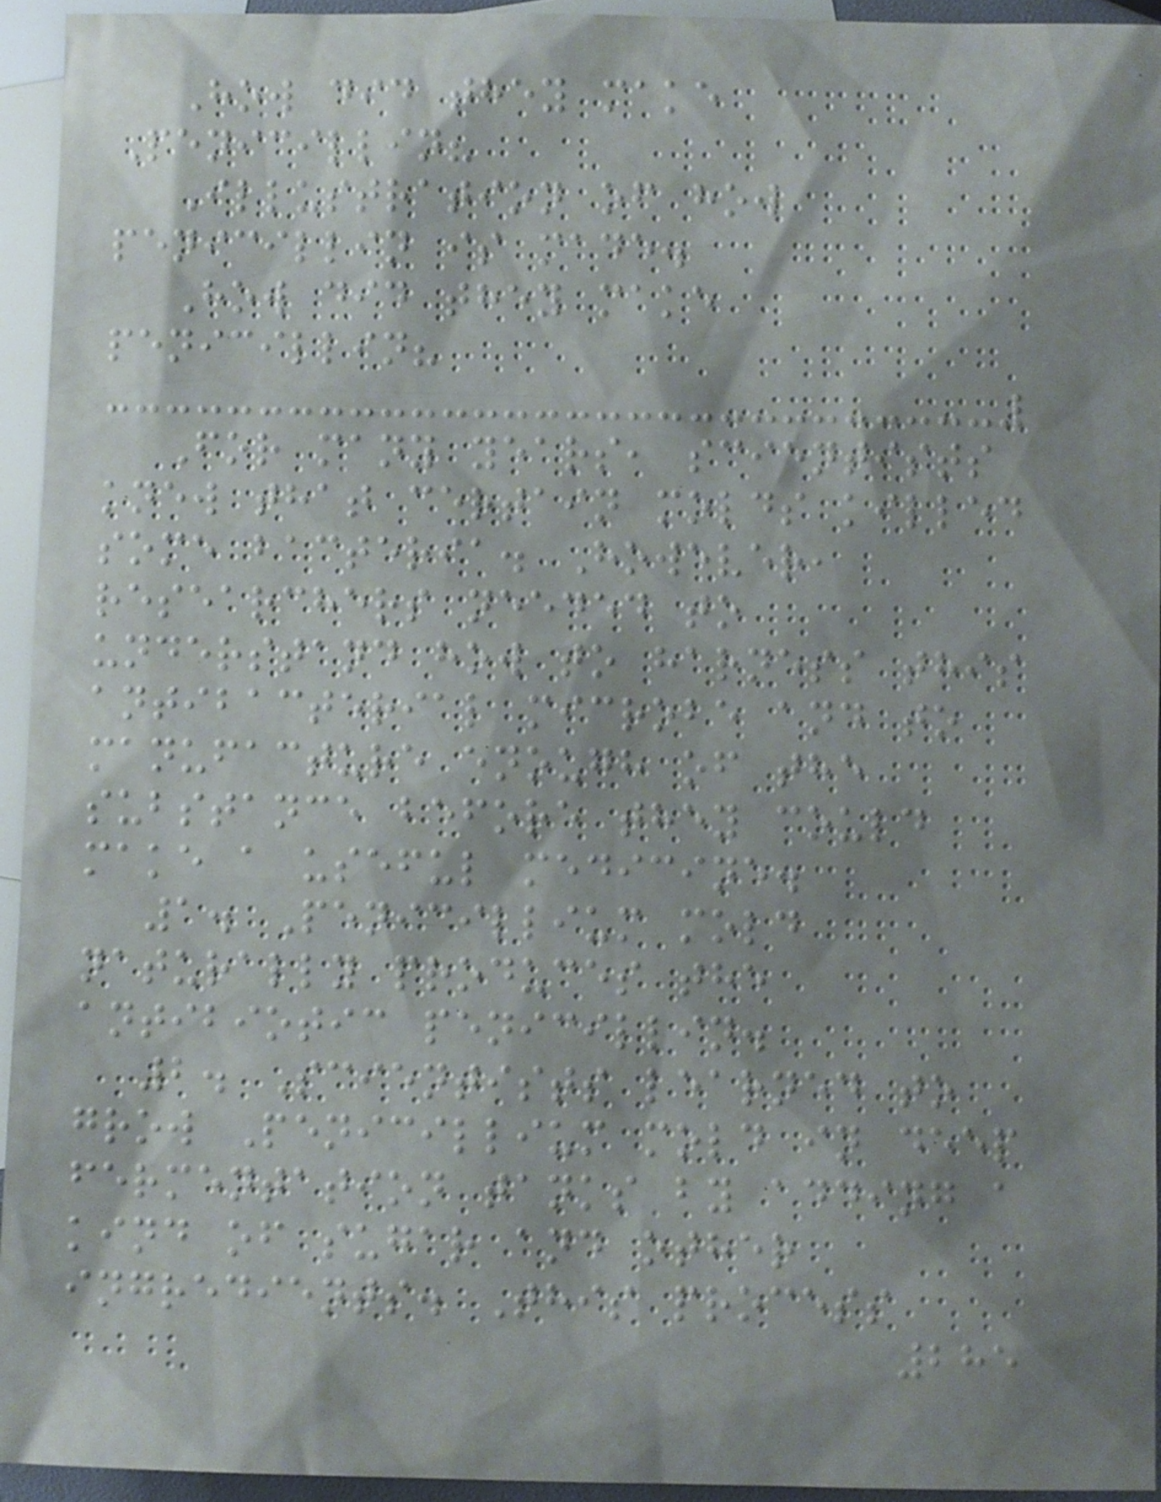How did they make
Penicillin?
Illustration of how
penicillin is made.
How did they make
penicillin?
For many years, scientists
knew that certain molds killed
some bacteria. However,
researchers needed to
understand how to harness this
antibacterial microbe and to
manufacture enough of the
substance before they could
make a useful medicine.
1. Penicillium mold
naturally produces the
antibiotic penicillin.
2. Scientists learned to
grow Penicillium mold in deep
fermentation tanks by adding a
kind of sugar and other
ingredients. This process
285
